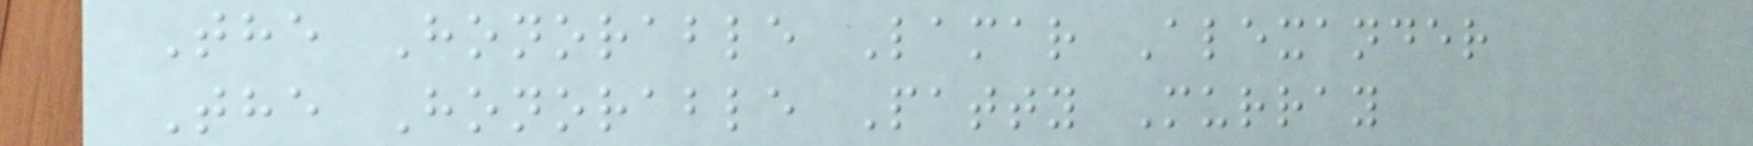The Honorable Lamar Alexander
The Honorable Patty Murray
